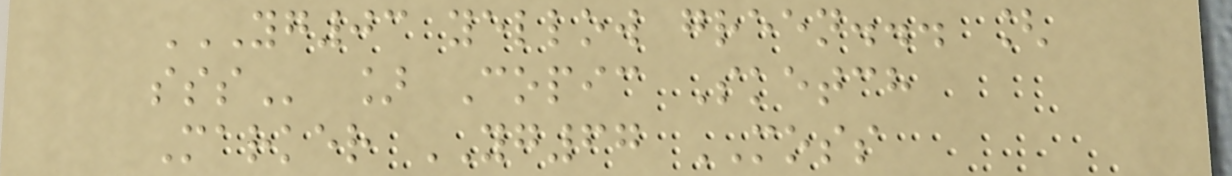YG03 YELLOW GREEN... [
SSS ] Copic Sketch
Marker YG67 MOSS
